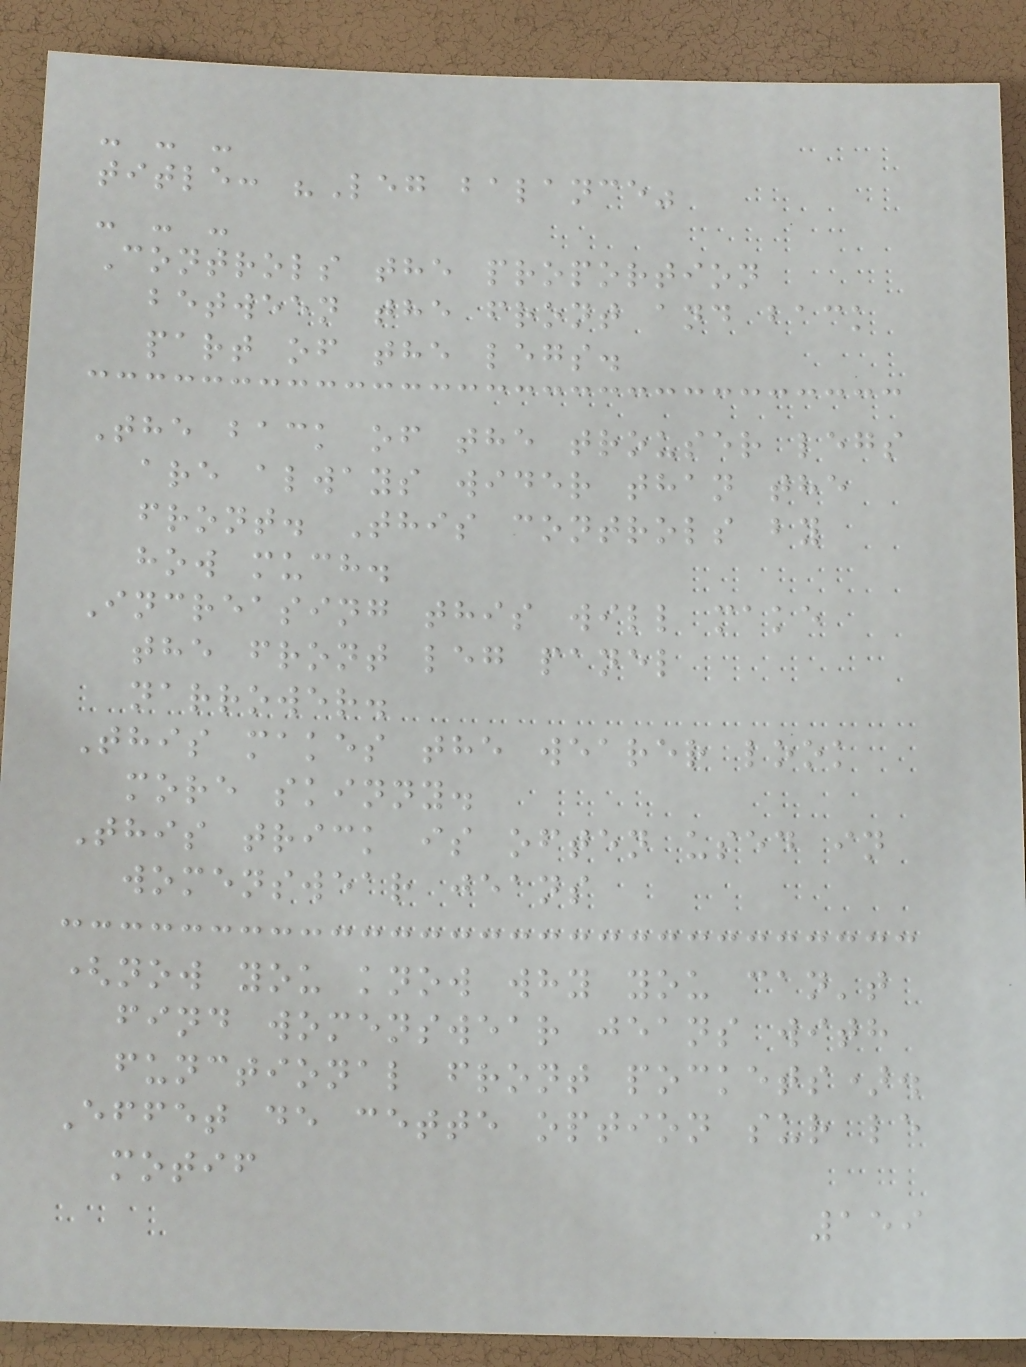- - -
title: "Leg balance"
- - -
Controls the proportion
between the front and back
part of the legs.
The back of the trouser legs
are always wider than the
front. This controls by
how much.
Increasing this will make
the front leg panel
narrower.
This makes the wearer look
more skinny.
This trick is often used in
womenswear jeans
(now you know why you can't
find womenswear jeans with
functional front pockets).
Effet de cette option sur le
motif
159
